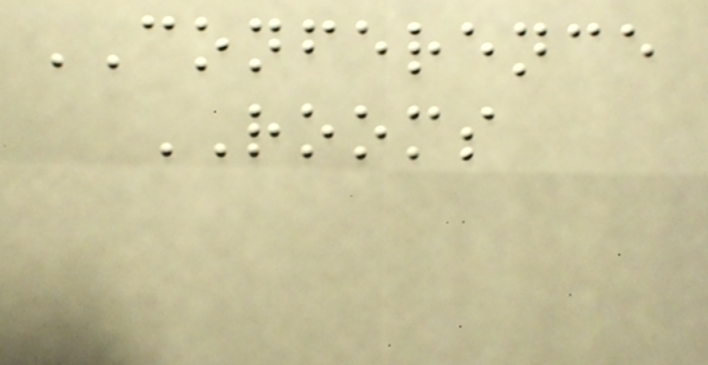CONFERENCE
ROOMS
